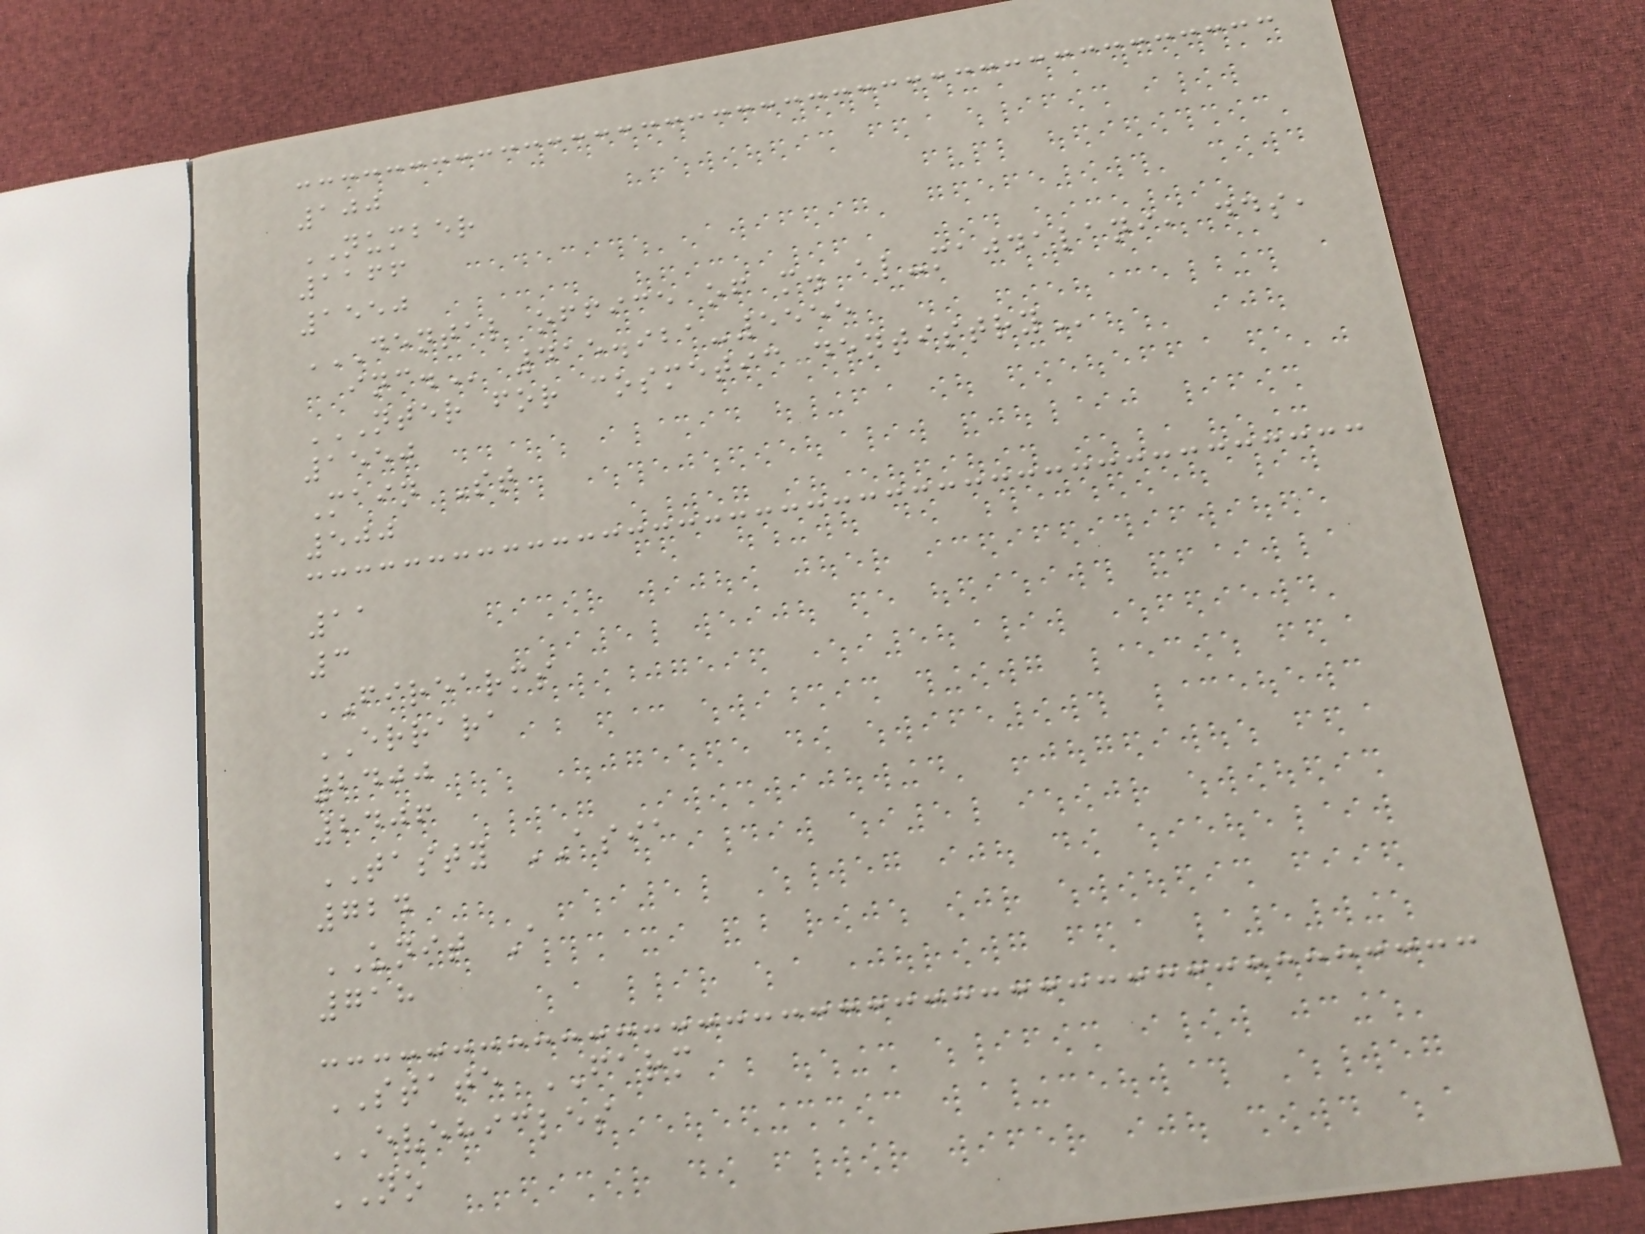100
NUMBER
1166
1550
DENTAL OFFICE OF M. AL-MAJDALANI, DDS,
INC. 415.921-5555
NTER FOR COSMETIC DENTISTRY
1550
Main St
500
11
3
FIREARMS
ERRARA
2400
2406
TASTY ASIA
724
UNIT A
718
STATE FARM
EVEHICLES
NO
